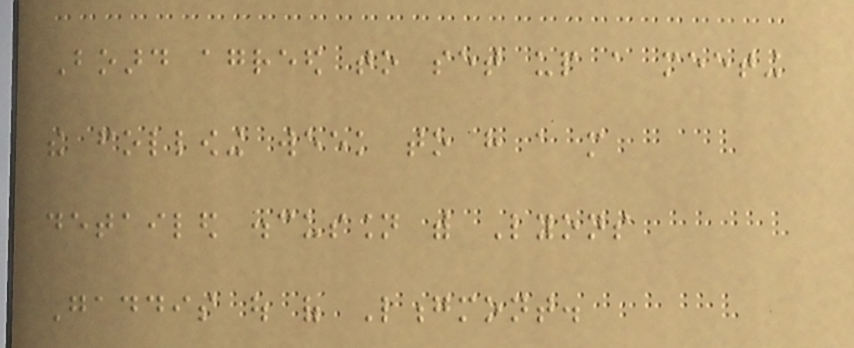Board agreed to set up a meeting
the following week to have a more
detailed discussion with Lyons
Gaddis out of Longmont.
